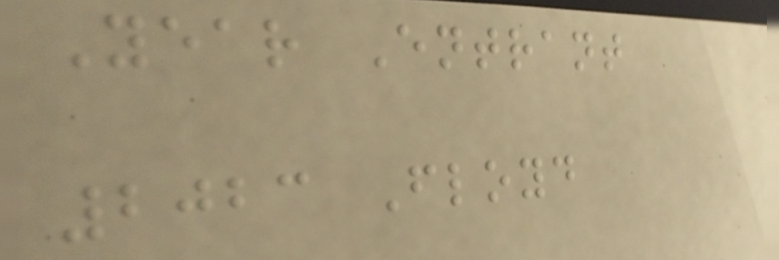Year Entrant
2023 Floyd
